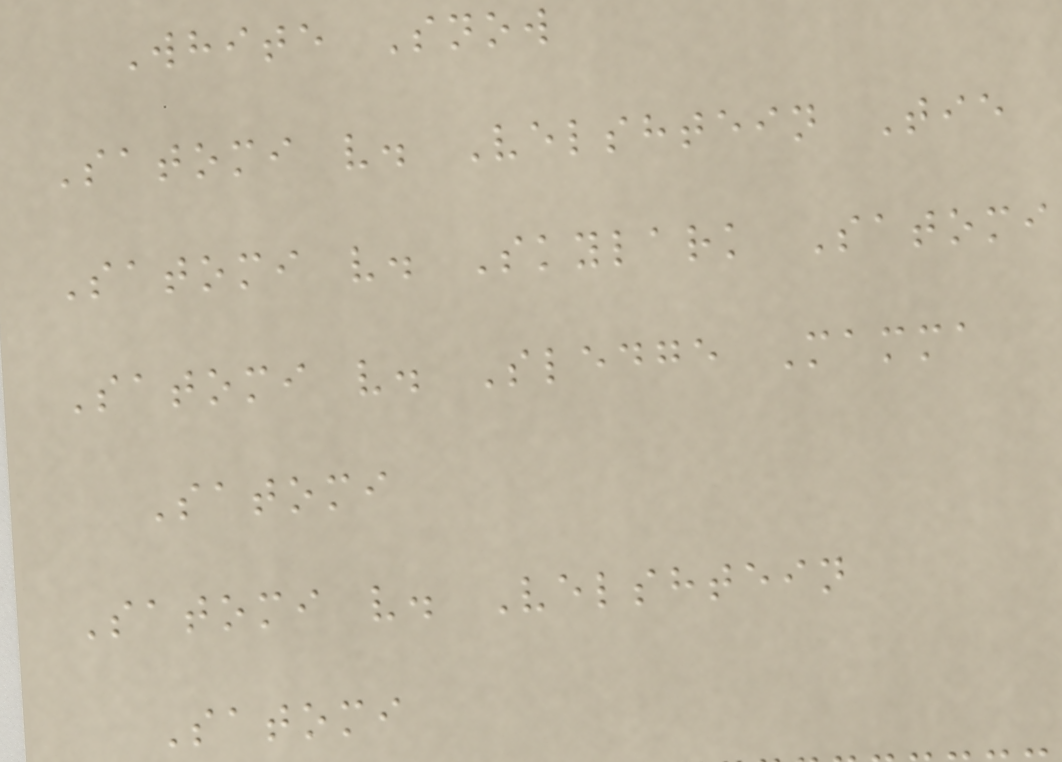White Snow
Satomi v. Velshtein Tie
Satomi v. Skylark Satomi
Satomi v. Sledge Mamma
Satomi
Satomi v. Velshtein
Satomi
